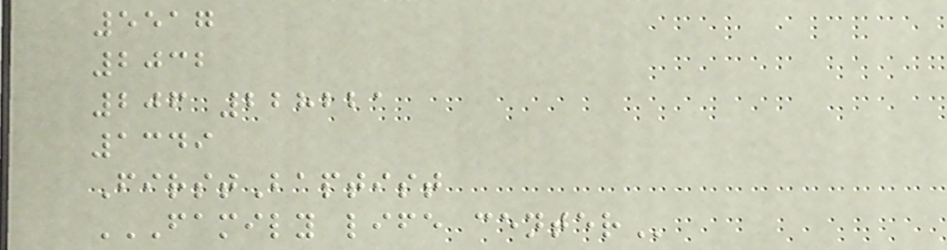5517
2032
206 228221
1349
FirstBaptist
FAMILY LIFE CENTER
